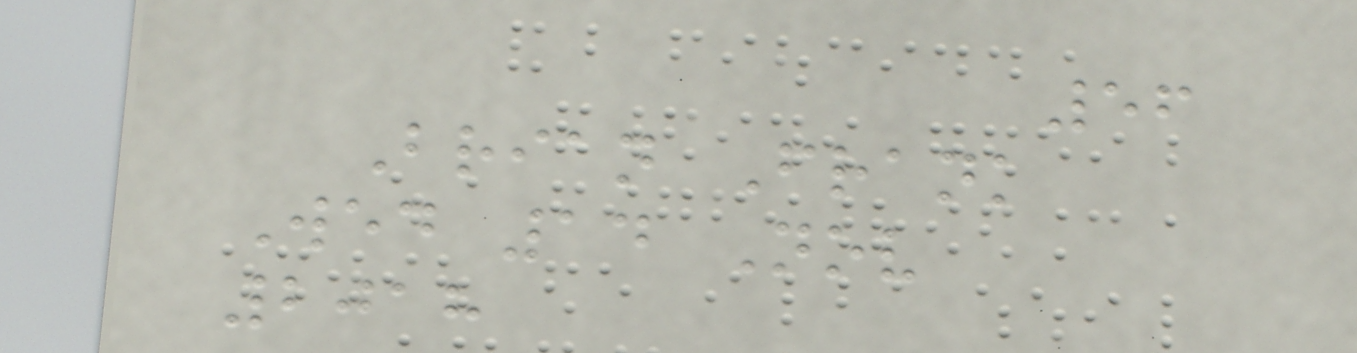56
Brian Frank
Wed 14 Nov
2018
